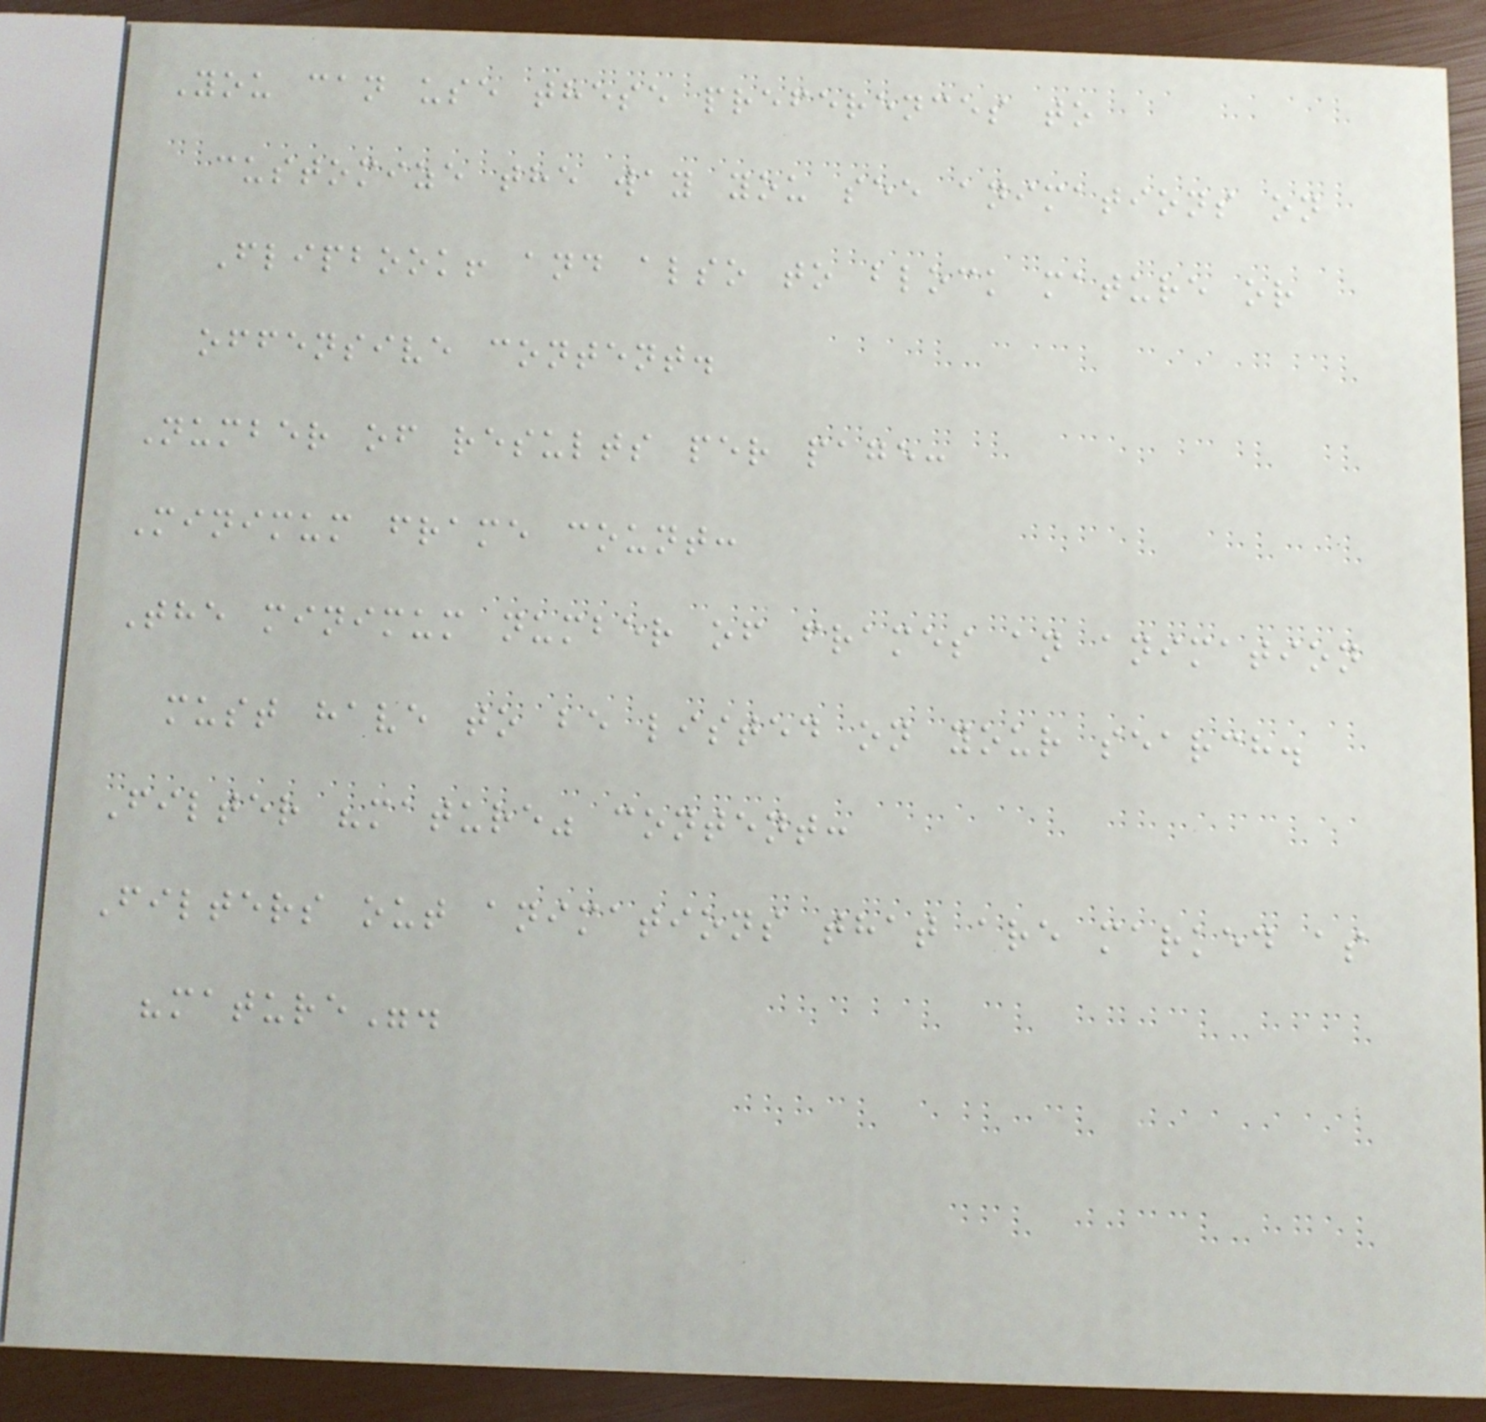You can use these preferences to
customize the way you see animations on
Flipbook! and also to block mature or
offensive content.
Number of results per page:
Minimum frame count:
The minimum number of frames an animation
must have to be listed on your search.
Filter "mature" content:
Filters out animations that are marked as
"mature".
